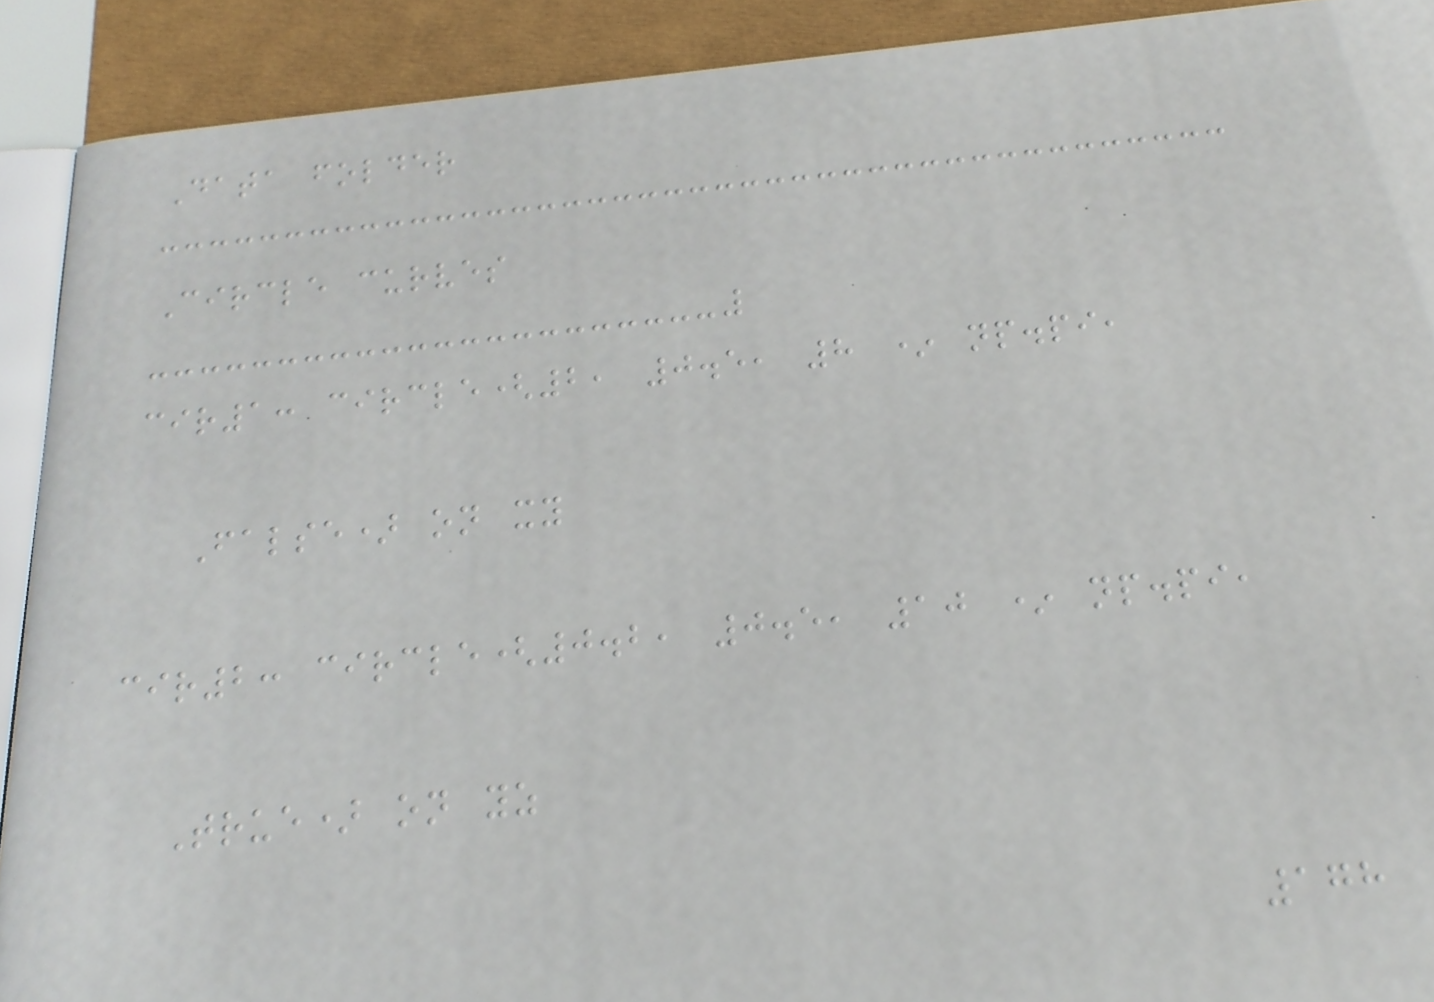Data folder
Circle curves
cir1: circle(2, 0.5, 8 * np.pi,
False) on xy
cir2: circle(0.2, 0.5, 10 * np.pi,
True) on yz
178
